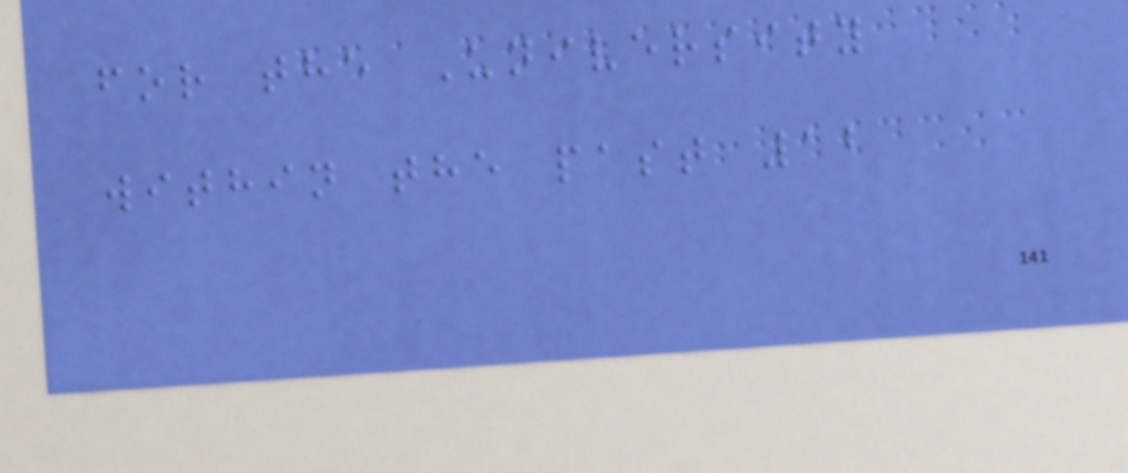for the University
within the past 12
